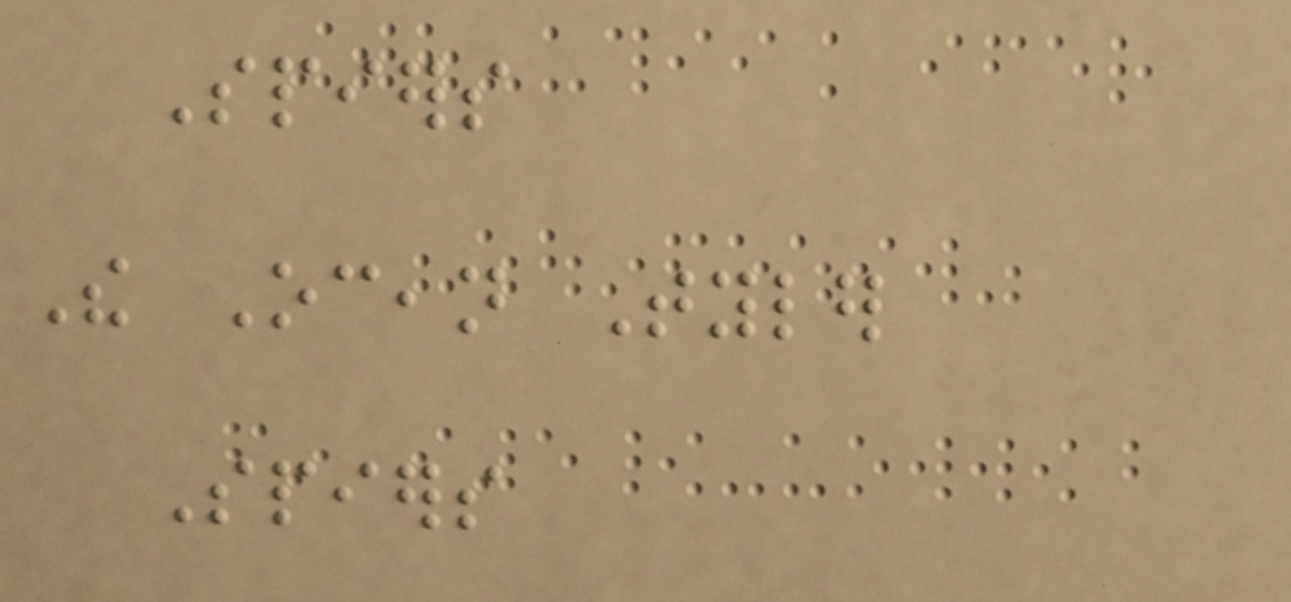Spiers
The Ocean Tyler
Spiers
